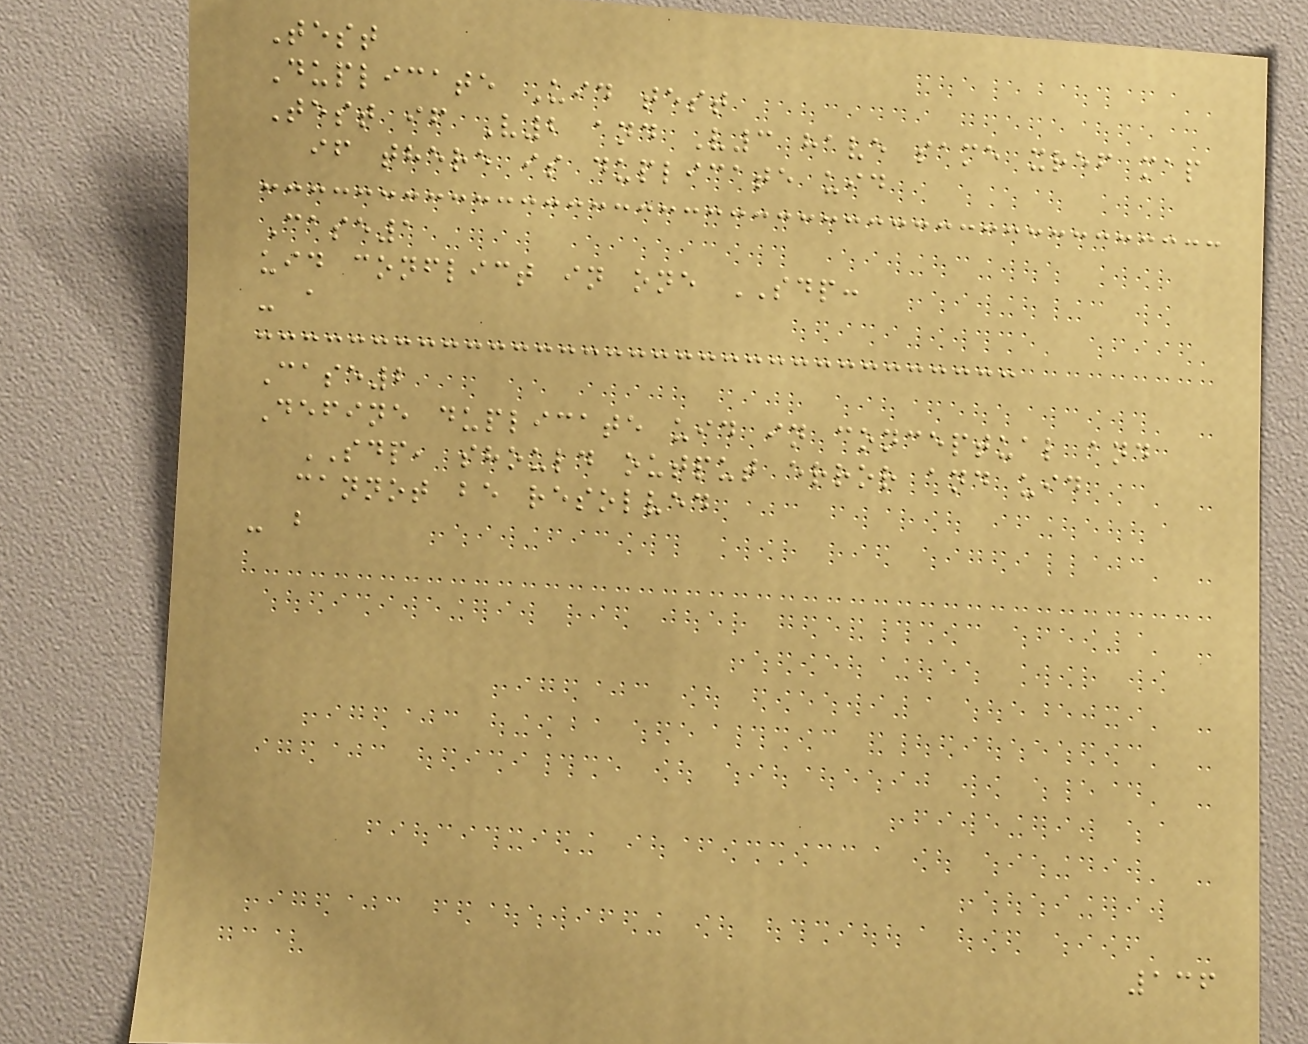Test
Duplicate Uid test
Test if V2 and V3 have same xref map
if there is duplicate uid
Case1
uid conflict in one SDP:
- a
Case2
Define duplicate uid in conceptual and
SDP, should output error and uid
cannot be resolved
- b
136
